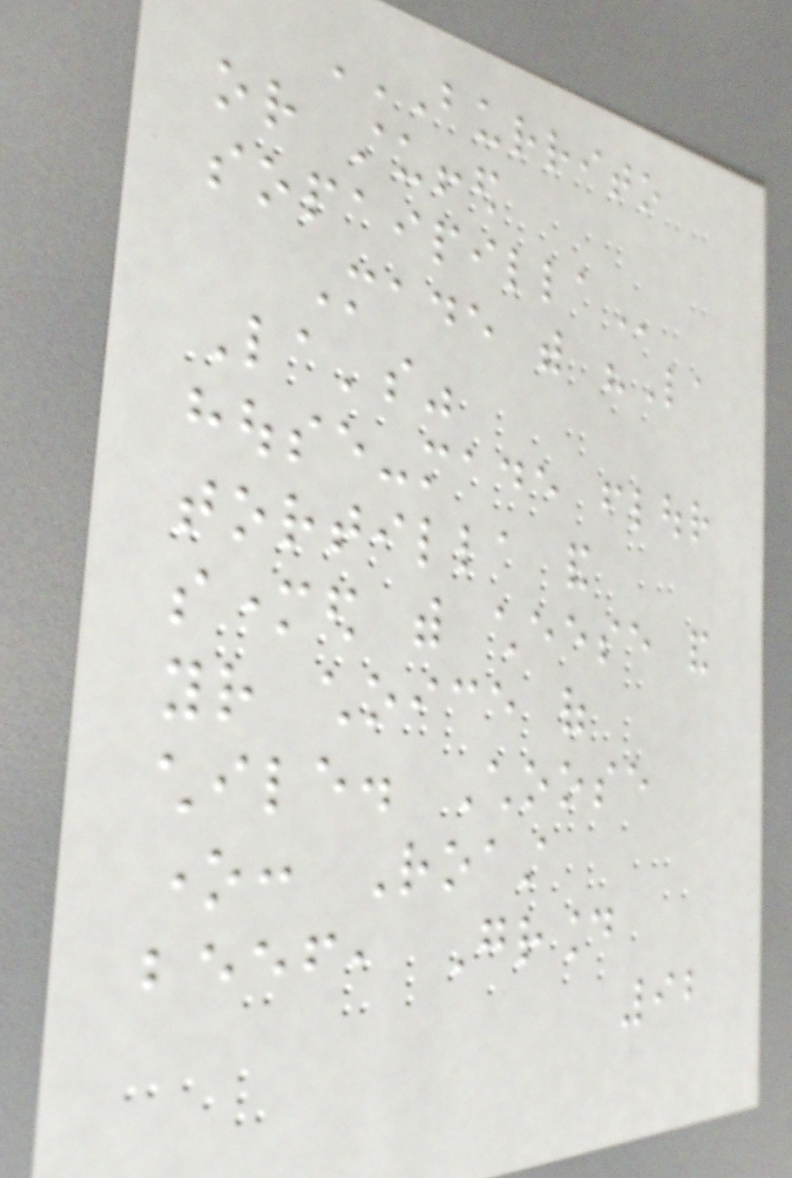BURRITO
OR STUFFED
SOPAIPILLA
Made with "La
La's"
house-made flour
tortilla and
smothered with cheese and
your choice of
chile. Choose
one: Roast
beef, Ground
92
